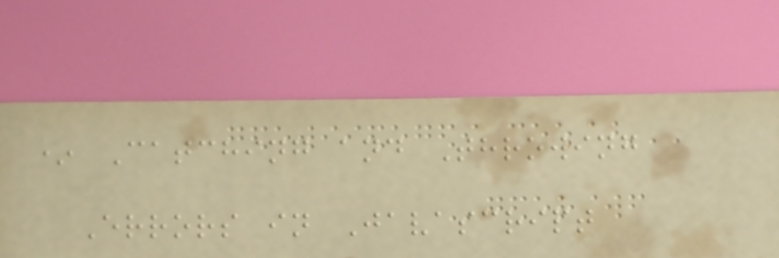* Catching and Throwing
Errors in Javascript
